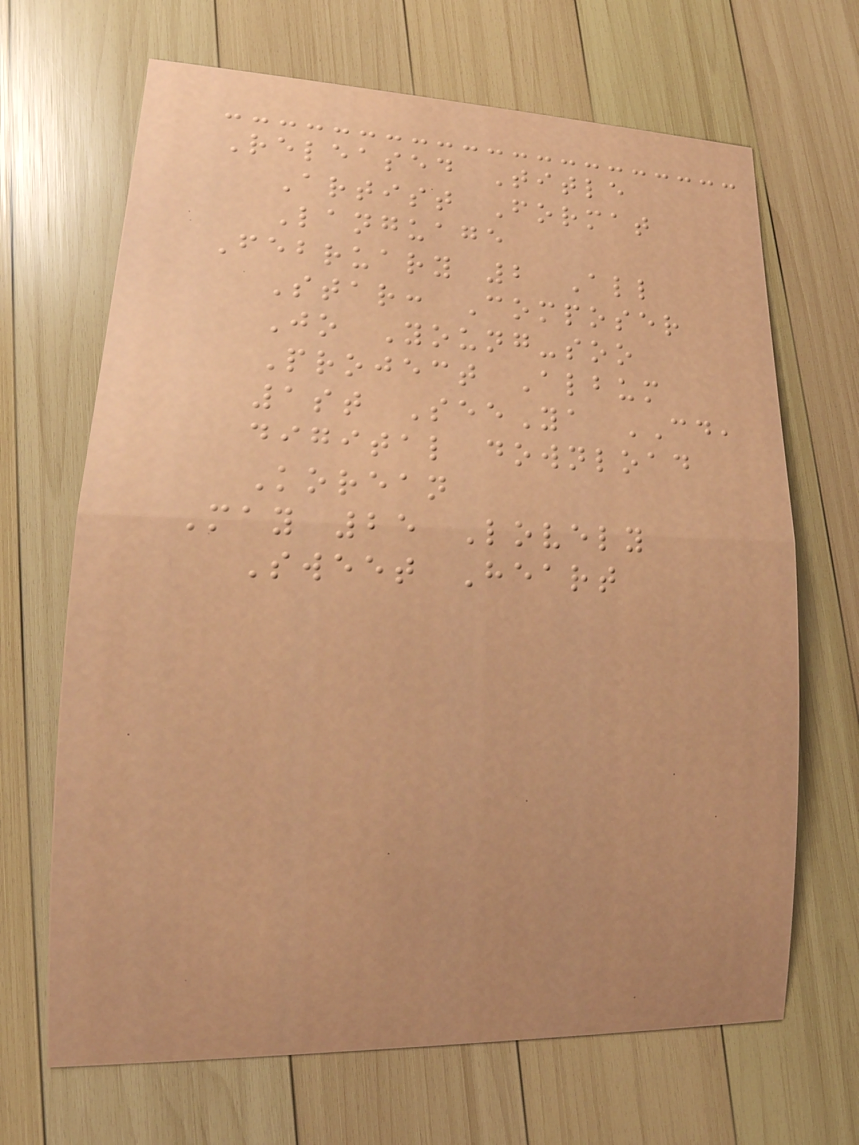Released Title
Artist Format
Language
February 2 All
Star: Composer
Jo Young-soo
Project Album
1st SeeYa CD,
digital download
Korean
May 25 Lovely
Sweet Heart
